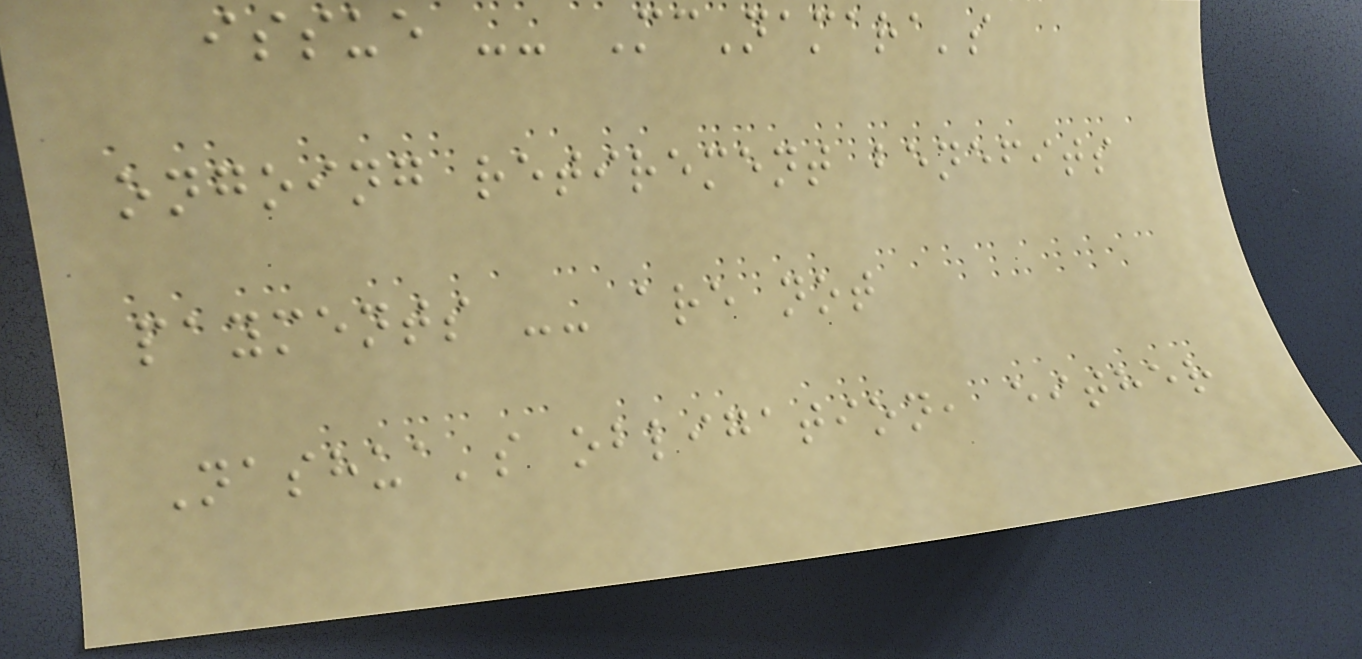issue -- McNamara's
ongoing retirement benefits
payments -- are not
Nashua's obligation, either
